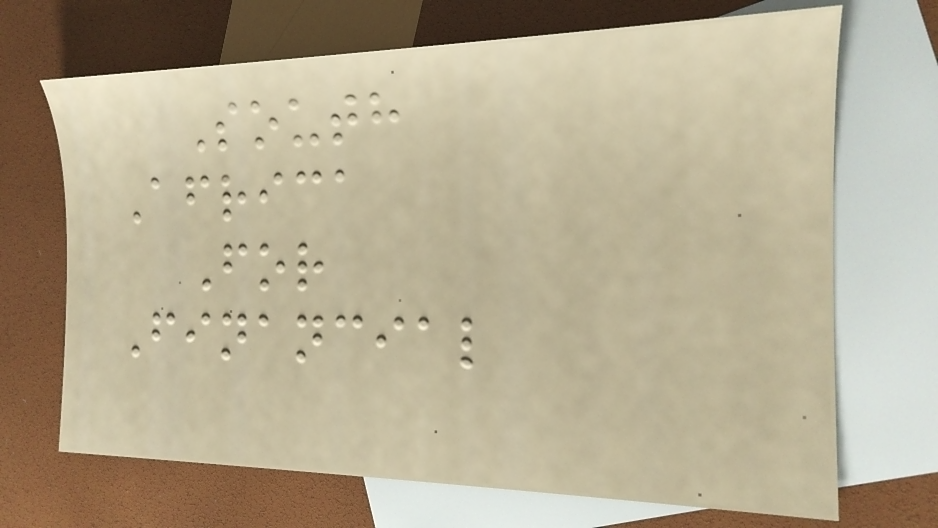South
Africa
For
Financial
